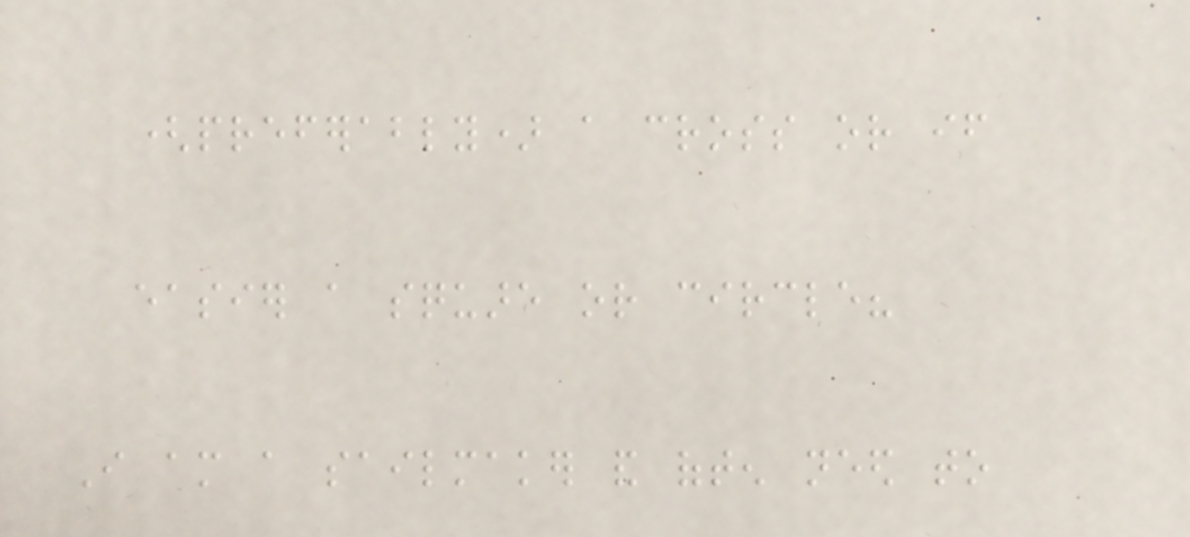(preferably) a cross or if
easier a square or circle?
I am a sailmaker and often need to
